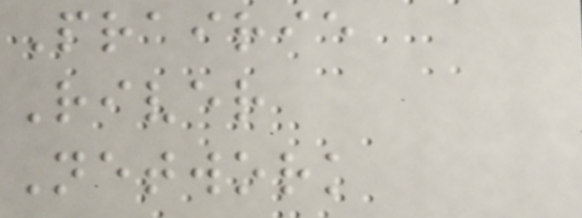Prairie
River
Network
